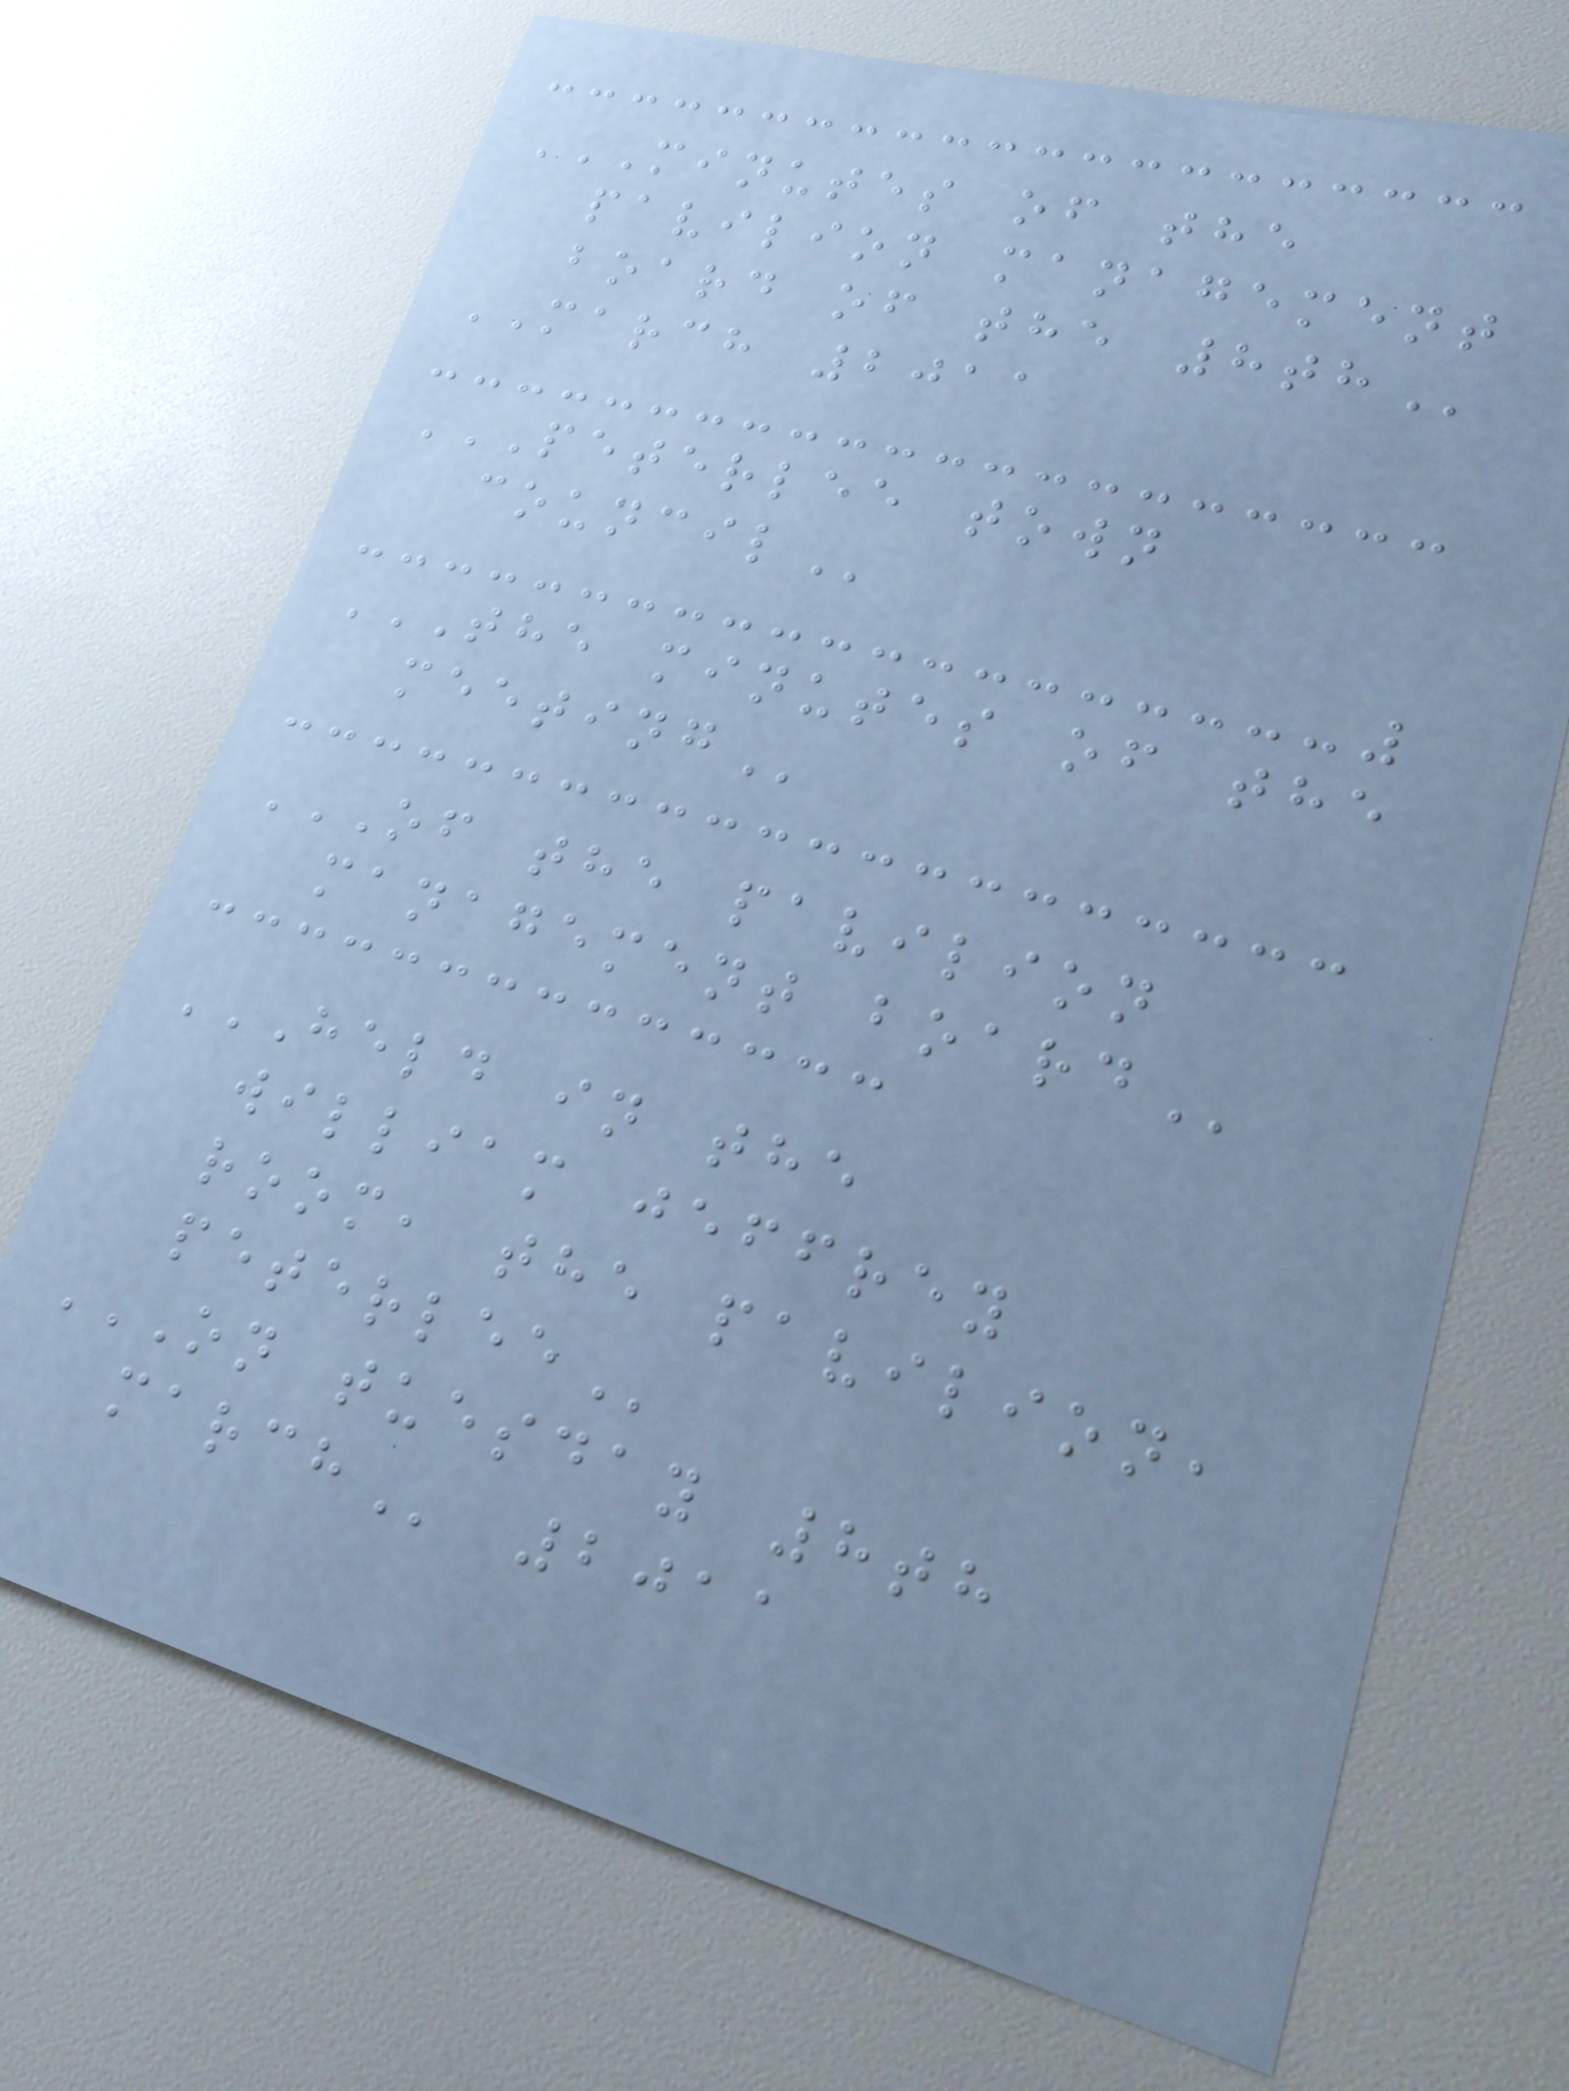MINUTES OF THE
PAVILION MANAGEMENT
BOARD OF THE 8TH
MARCH 2011
PETERLEE TOWN
COUNCIL
THE MINUTES OF THE
MEETING
OF THE PAVILION
MANAGEMENT BOARD
HELD IN THE
WILLIAM JEFFREY
ROOM, THE PAVILION,
PETERLEE
ON TUESDAY 8TH
MARCH 2011
